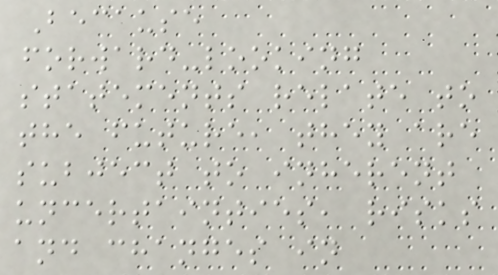Because
forward-looking
statements relate to
the future, they are
subject to inherent
uncertainties, risks
and changes in
